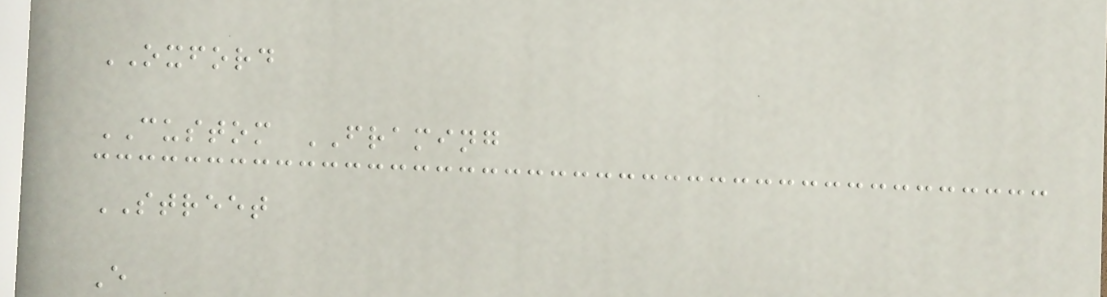OXFORD
CUSTOM FRAMING
STREET
E
